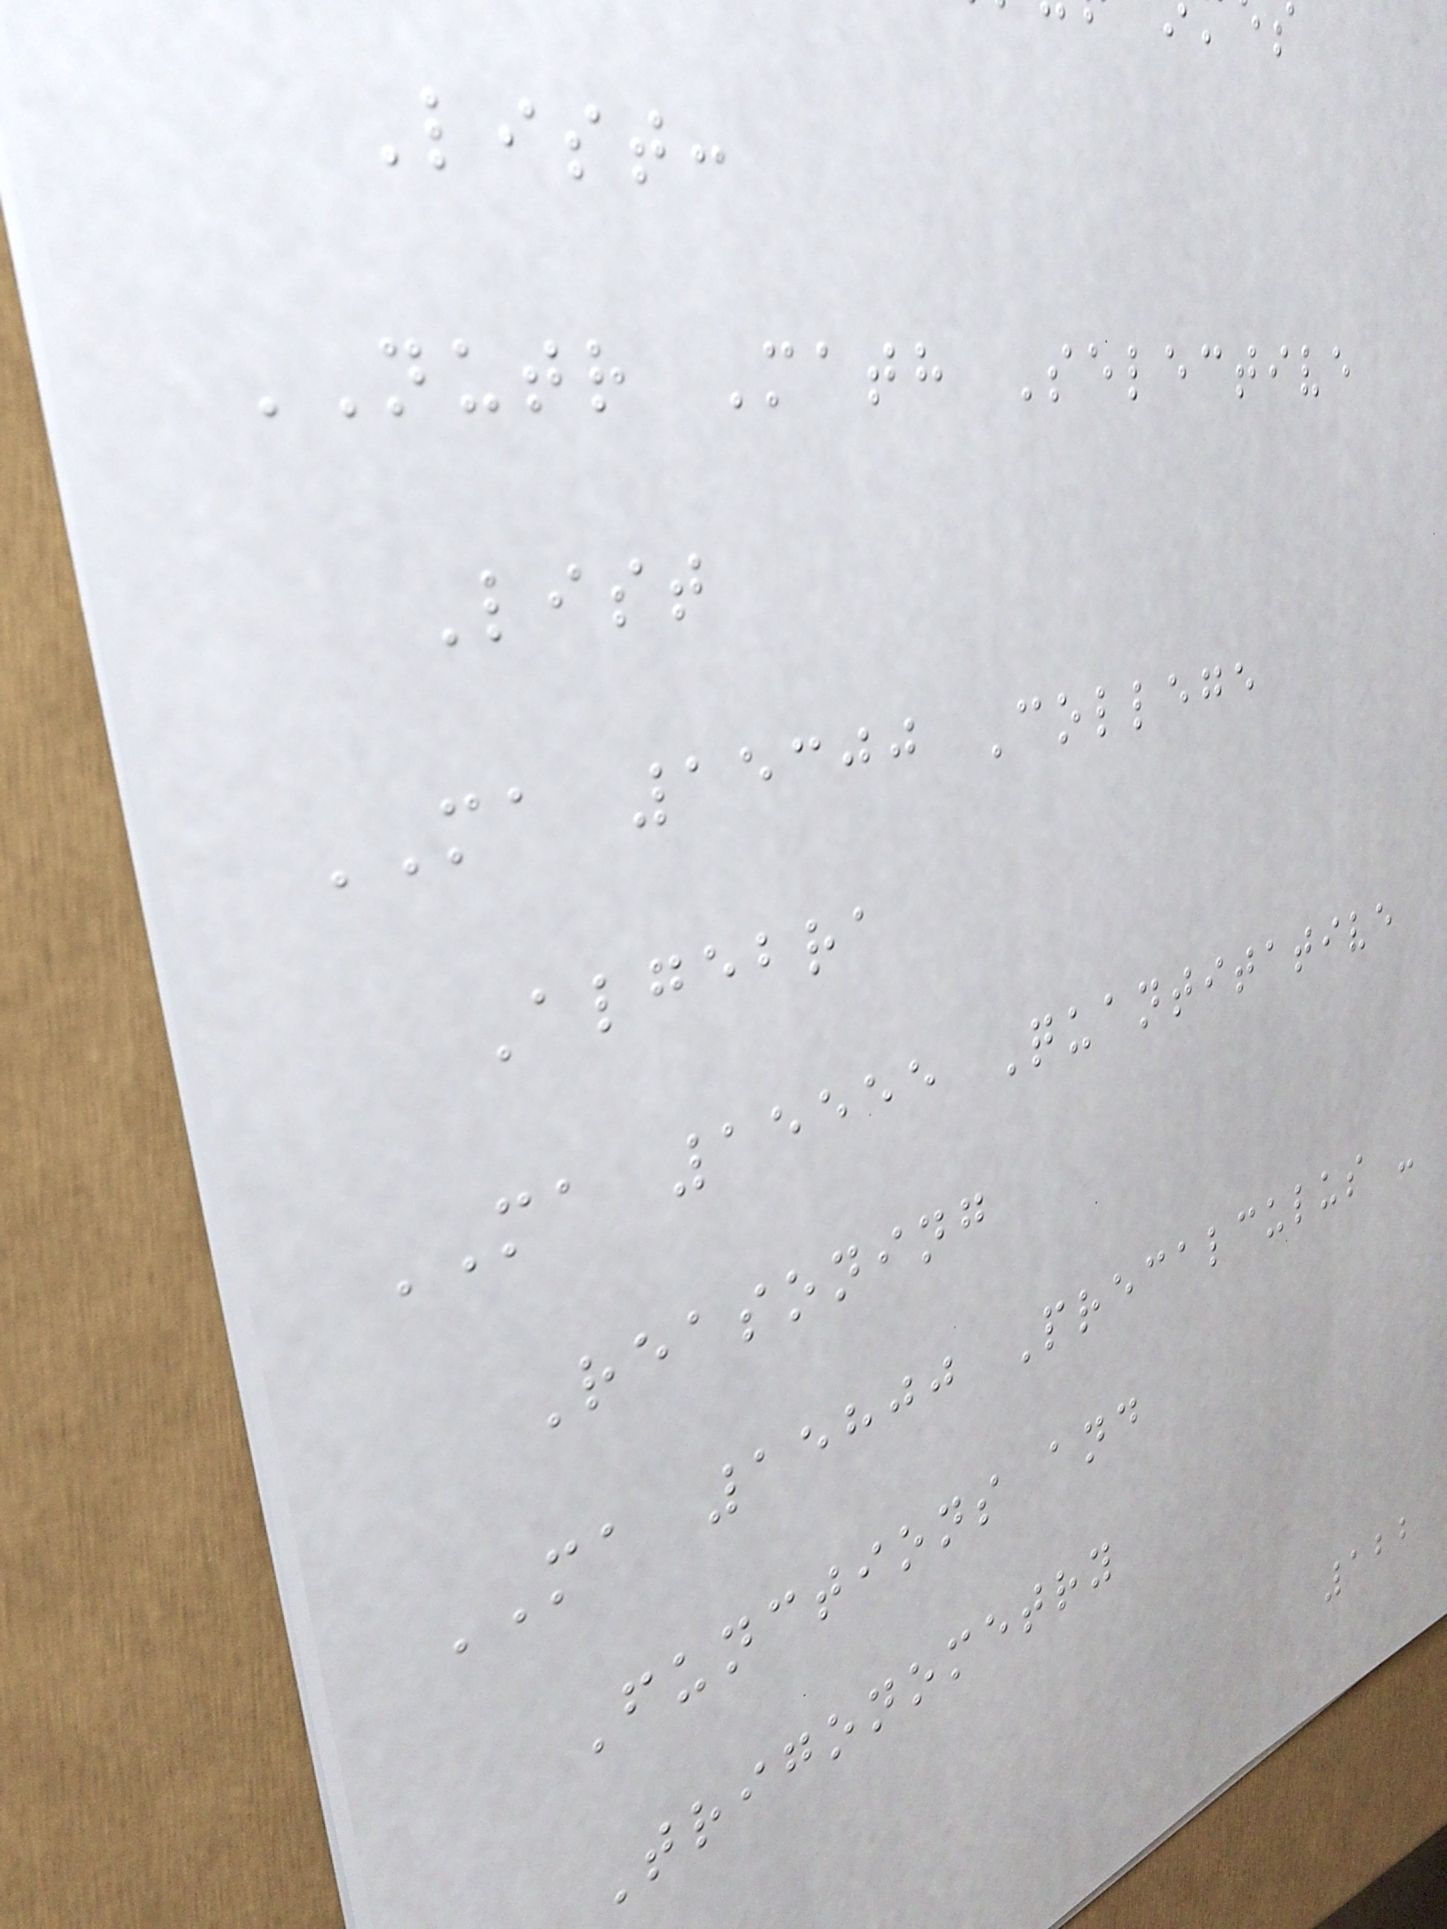List:
NUTR Math Selective
List
MA 15300 College
Algebra
MA 15555 Quantitative
Reasoning
MA 15800 Precalculus -
Functions and
Trigonometry
122
